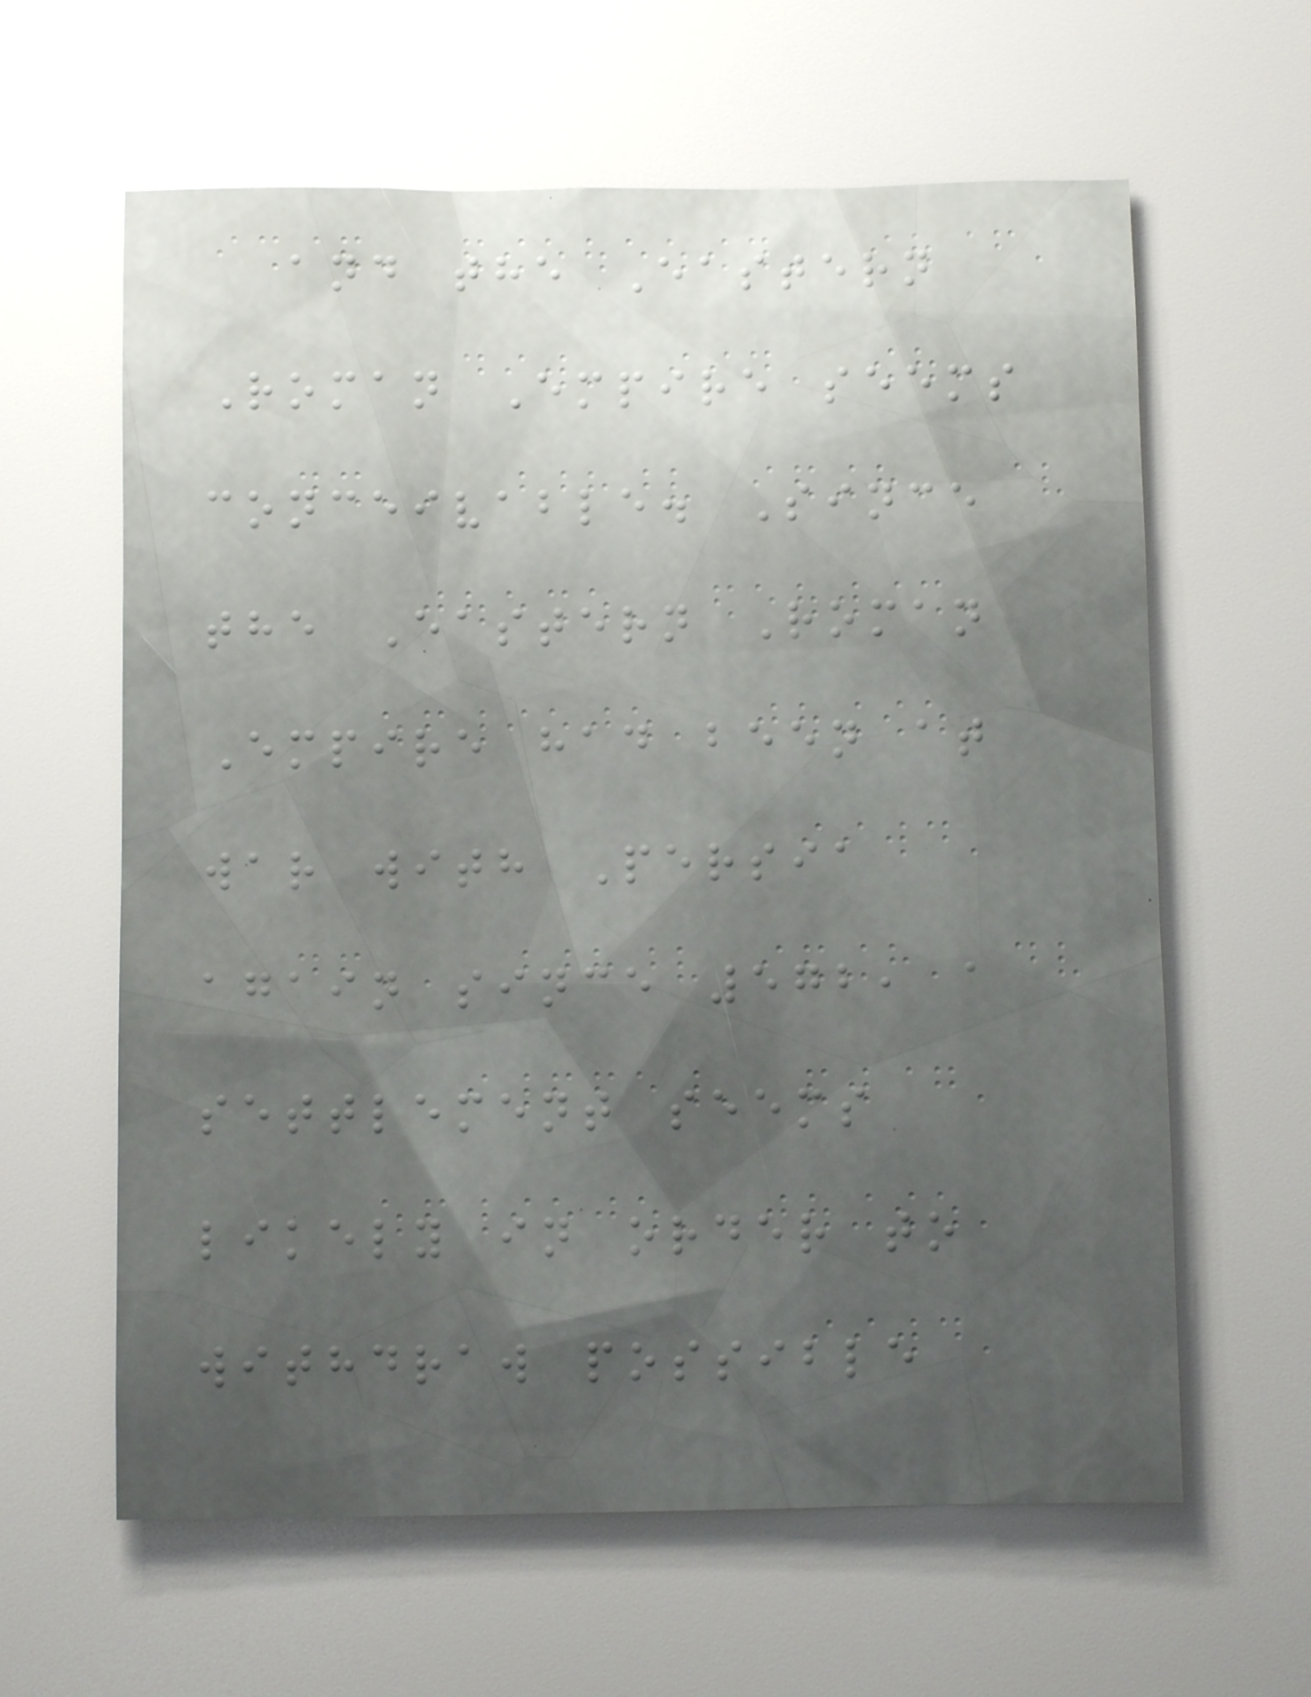and the Eastern
Roman Empire seems
conceivable. Since
the Eastern Roman
Empire had been at
war with Persia
again since 572, a
settlement seems
likely in order to
withdraw possible
